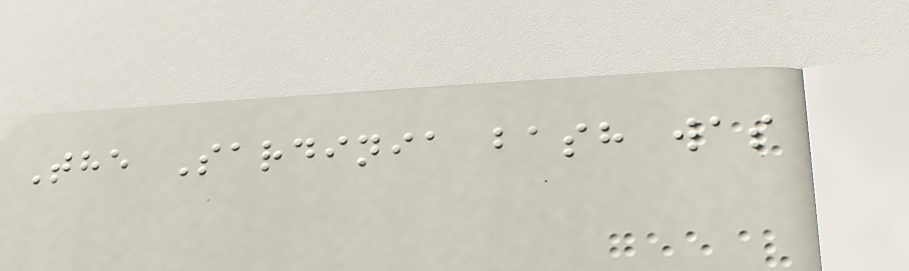The Sardinia bash was
